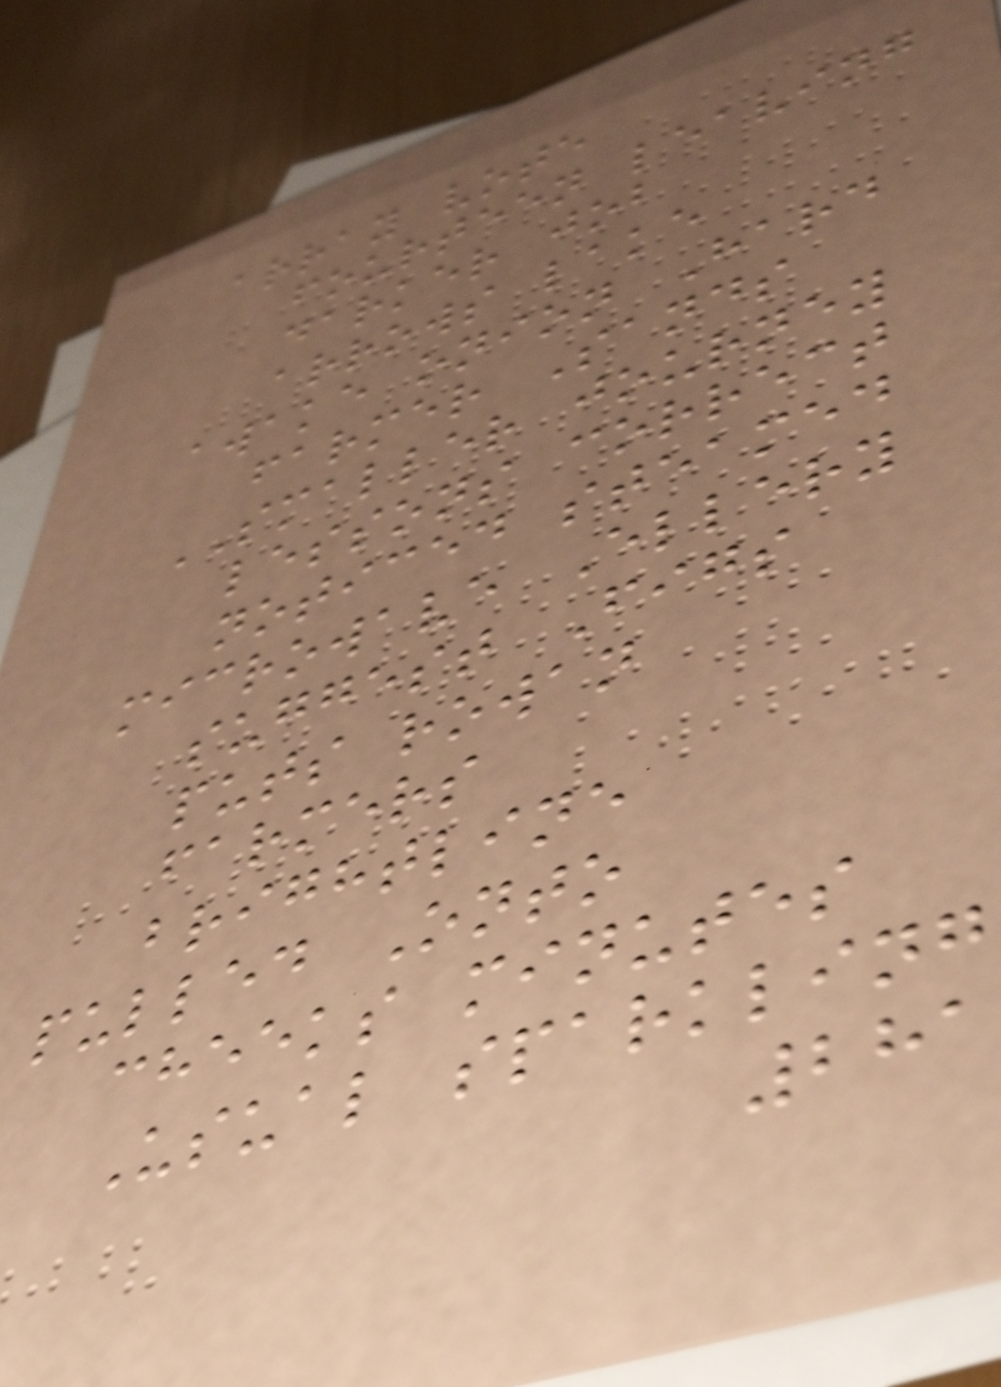array vote
fourteen leaving
darker job
arrows lake
awake onion Hard
farmer Sands
SMALLER journey
lessons correct
noticed steamed
microwave Ellery
suggest Figs
puts rowan
farmers
brightline
pulled Onto
cheeks minutes
Usual sparkling
281
